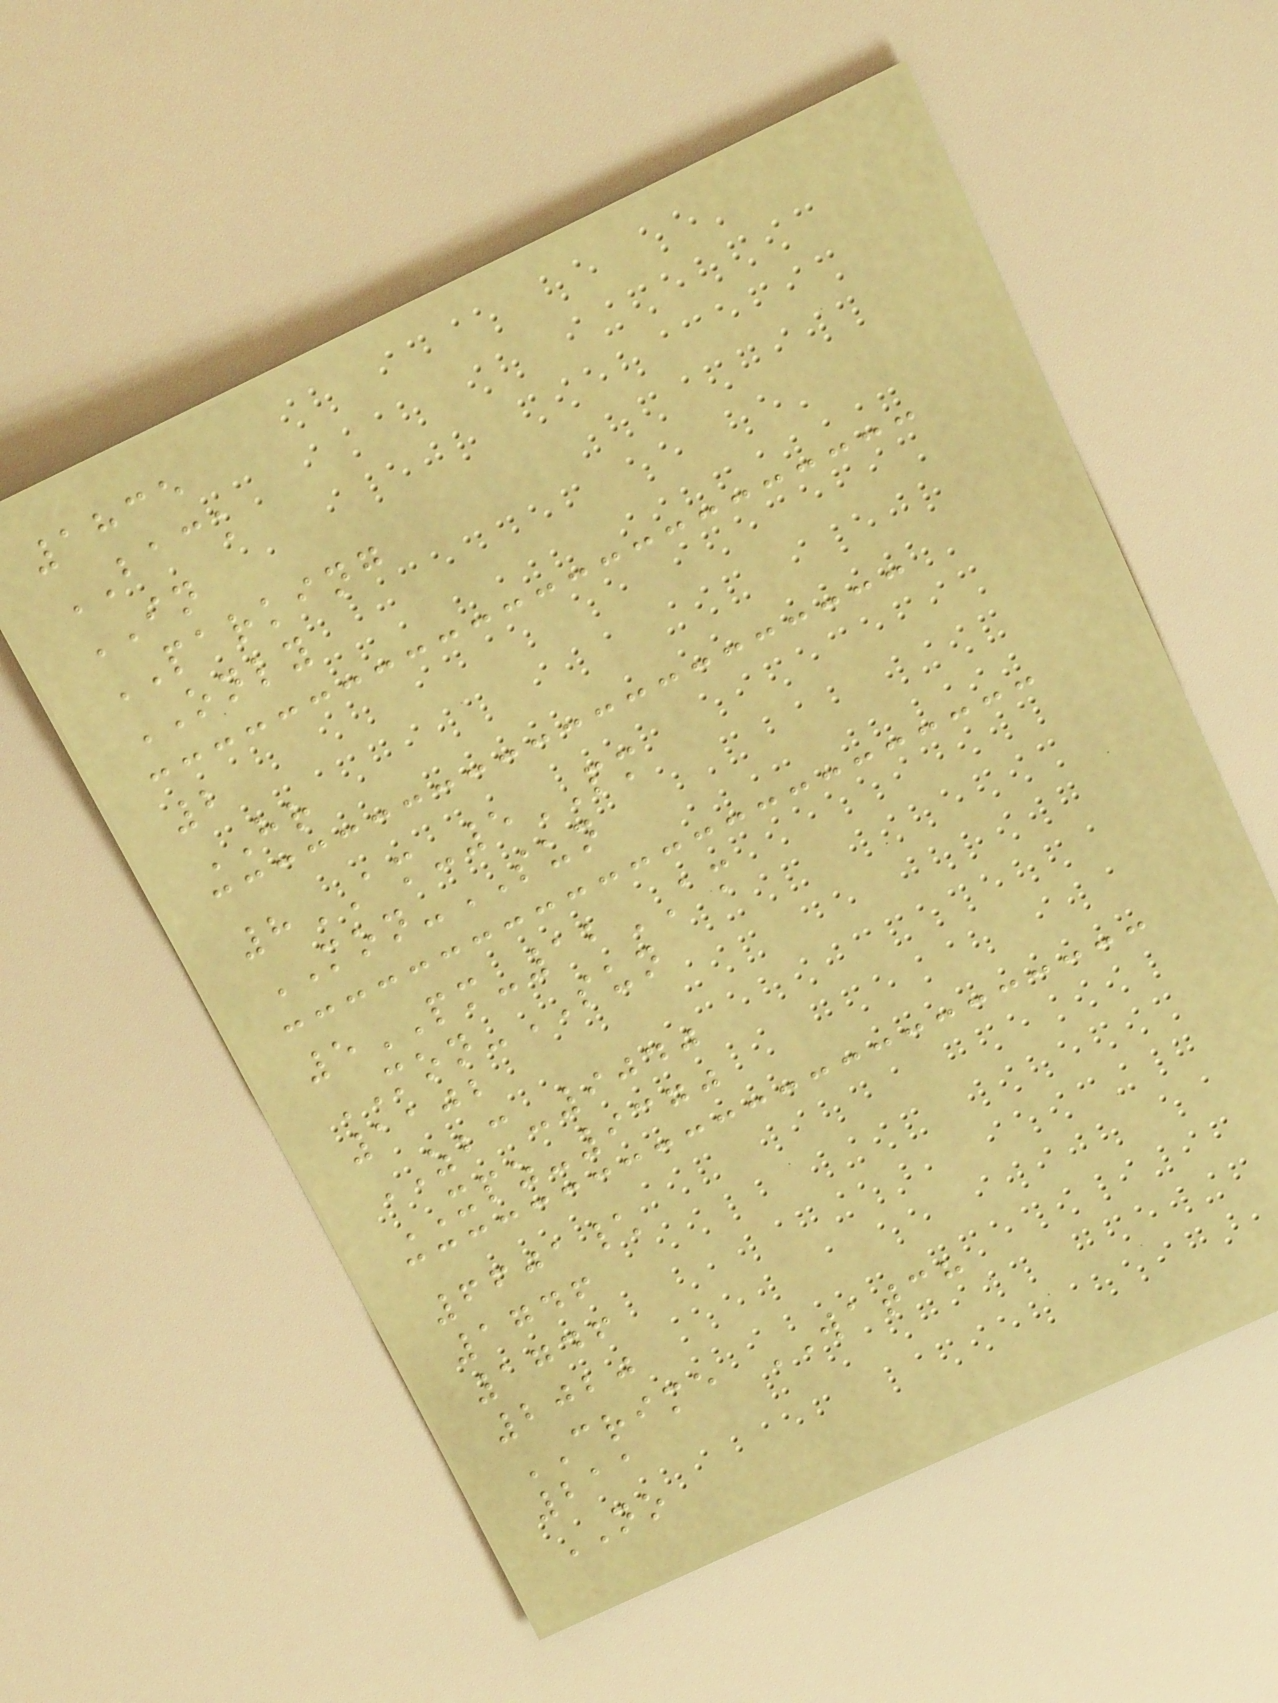1835
BACK
IN
PARKING
ONLY
2
HR
8AM-5PM
MON-SUN
5PM-12AM
MON-SUN
1102
ZBC-9040
XPZ-9370
6601\
1746
1746
2020
CRIME WATCH
211
NO
